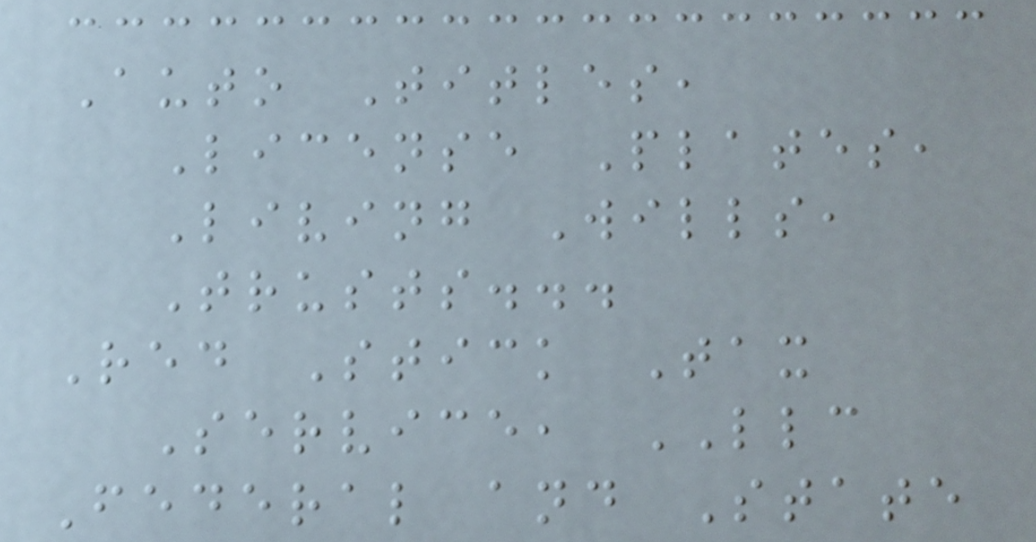Auto Titles,
License Plates,
Living Wills,
Trusts...
Red Stick Tax
Service, LLC
Federal and State
